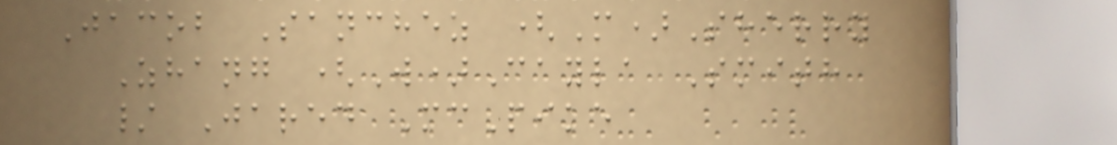Jacob Sanchez (M)Sherry
Zhang (W)Cayla Smith
/ Jared McPike
